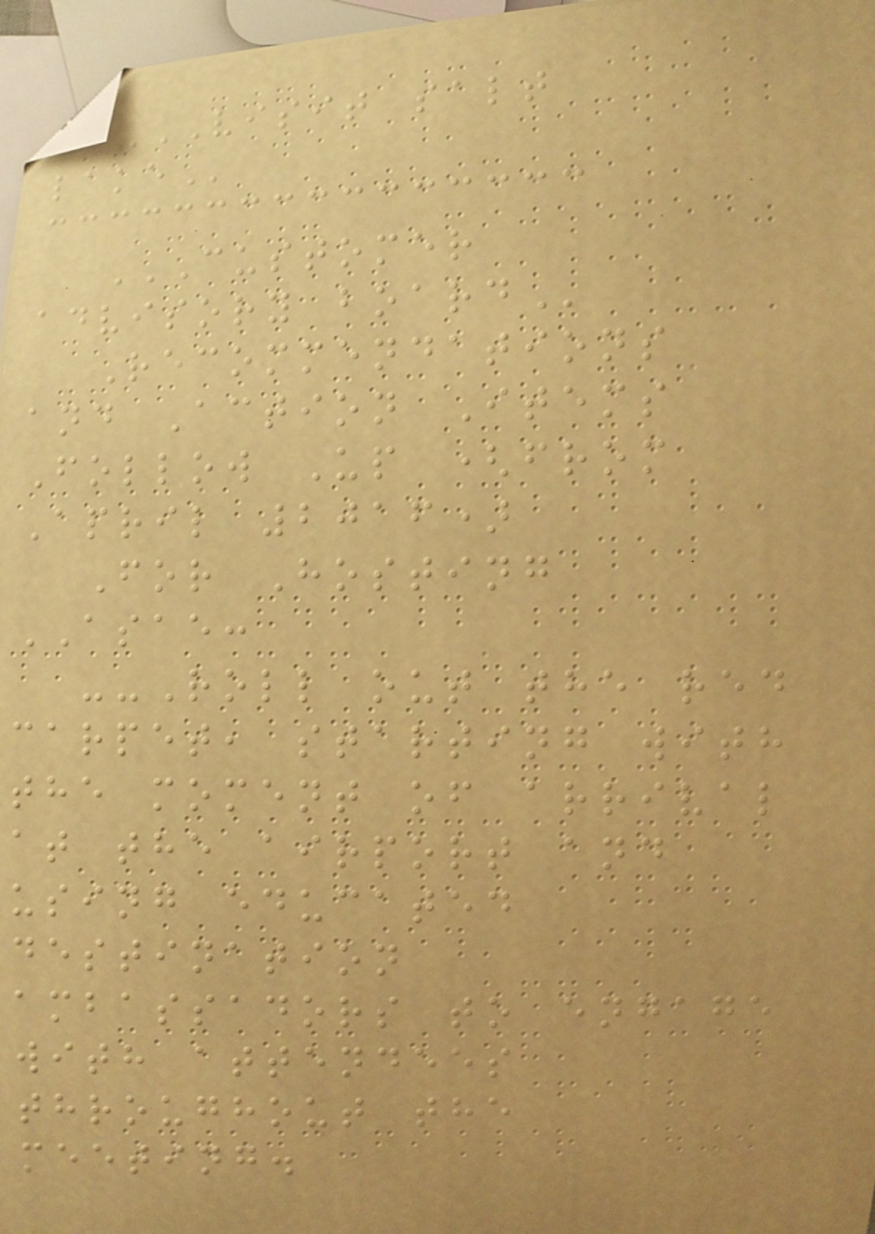VISIT SALT
LAKE
CUSTOMER
ADVISORY BOARD
Recommendations
and Action Items
Follow Up (from
April 2016)
For Hosting
ASAE:
--Roll out the red
carpet, starting with
the moment of arrival
at the airport and
using educated
destination
ambassadors to engage
with attendees
throughout the
meeting.
